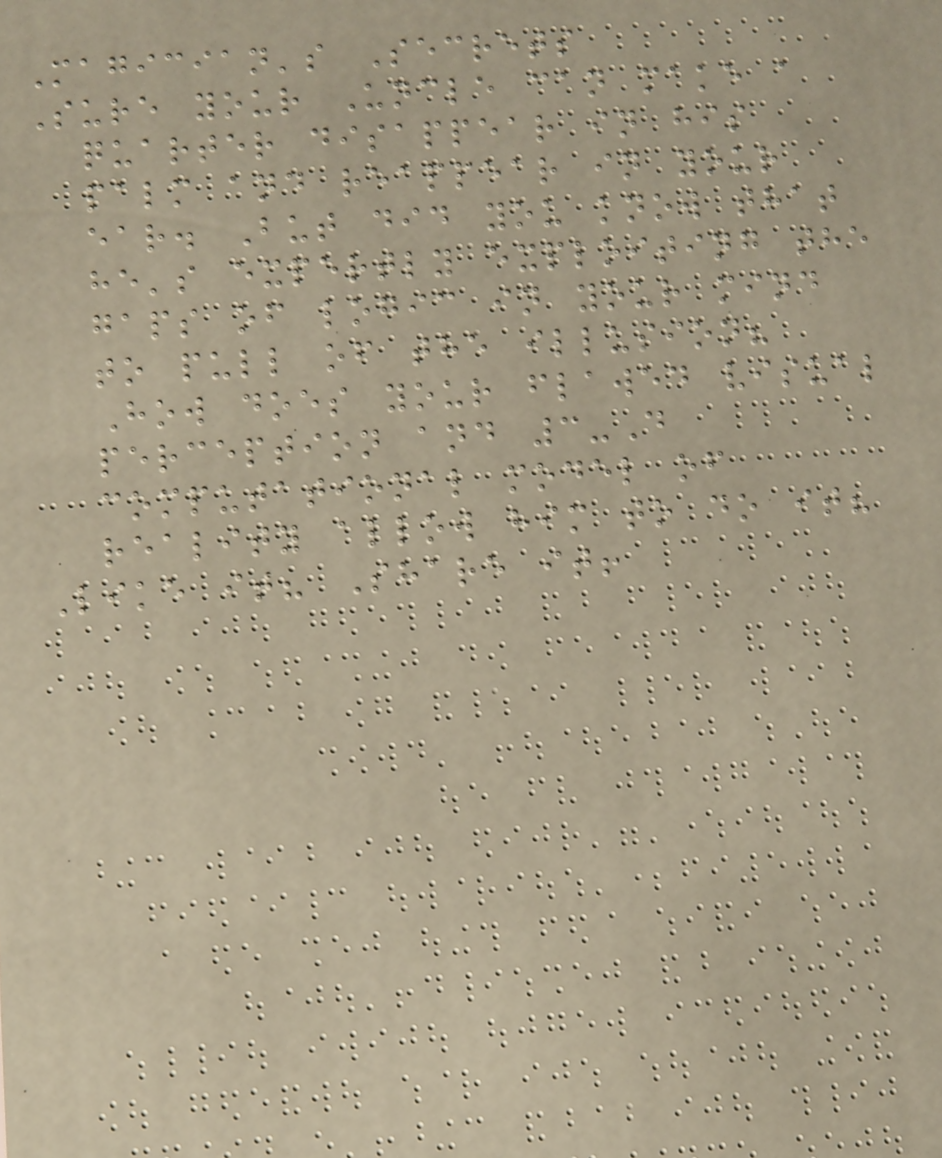Magician's Secrets
Sure your Uncle can make a
quarter disappear in his
palm and reappear in your
ear. But did you know that
he's expertly exploiting the
gaps of logic in your mind
to pull of the illusion?
How does your flawed visual
perception and 3-D
computational model of
reality allow him to do it?
Like it? Share it!
